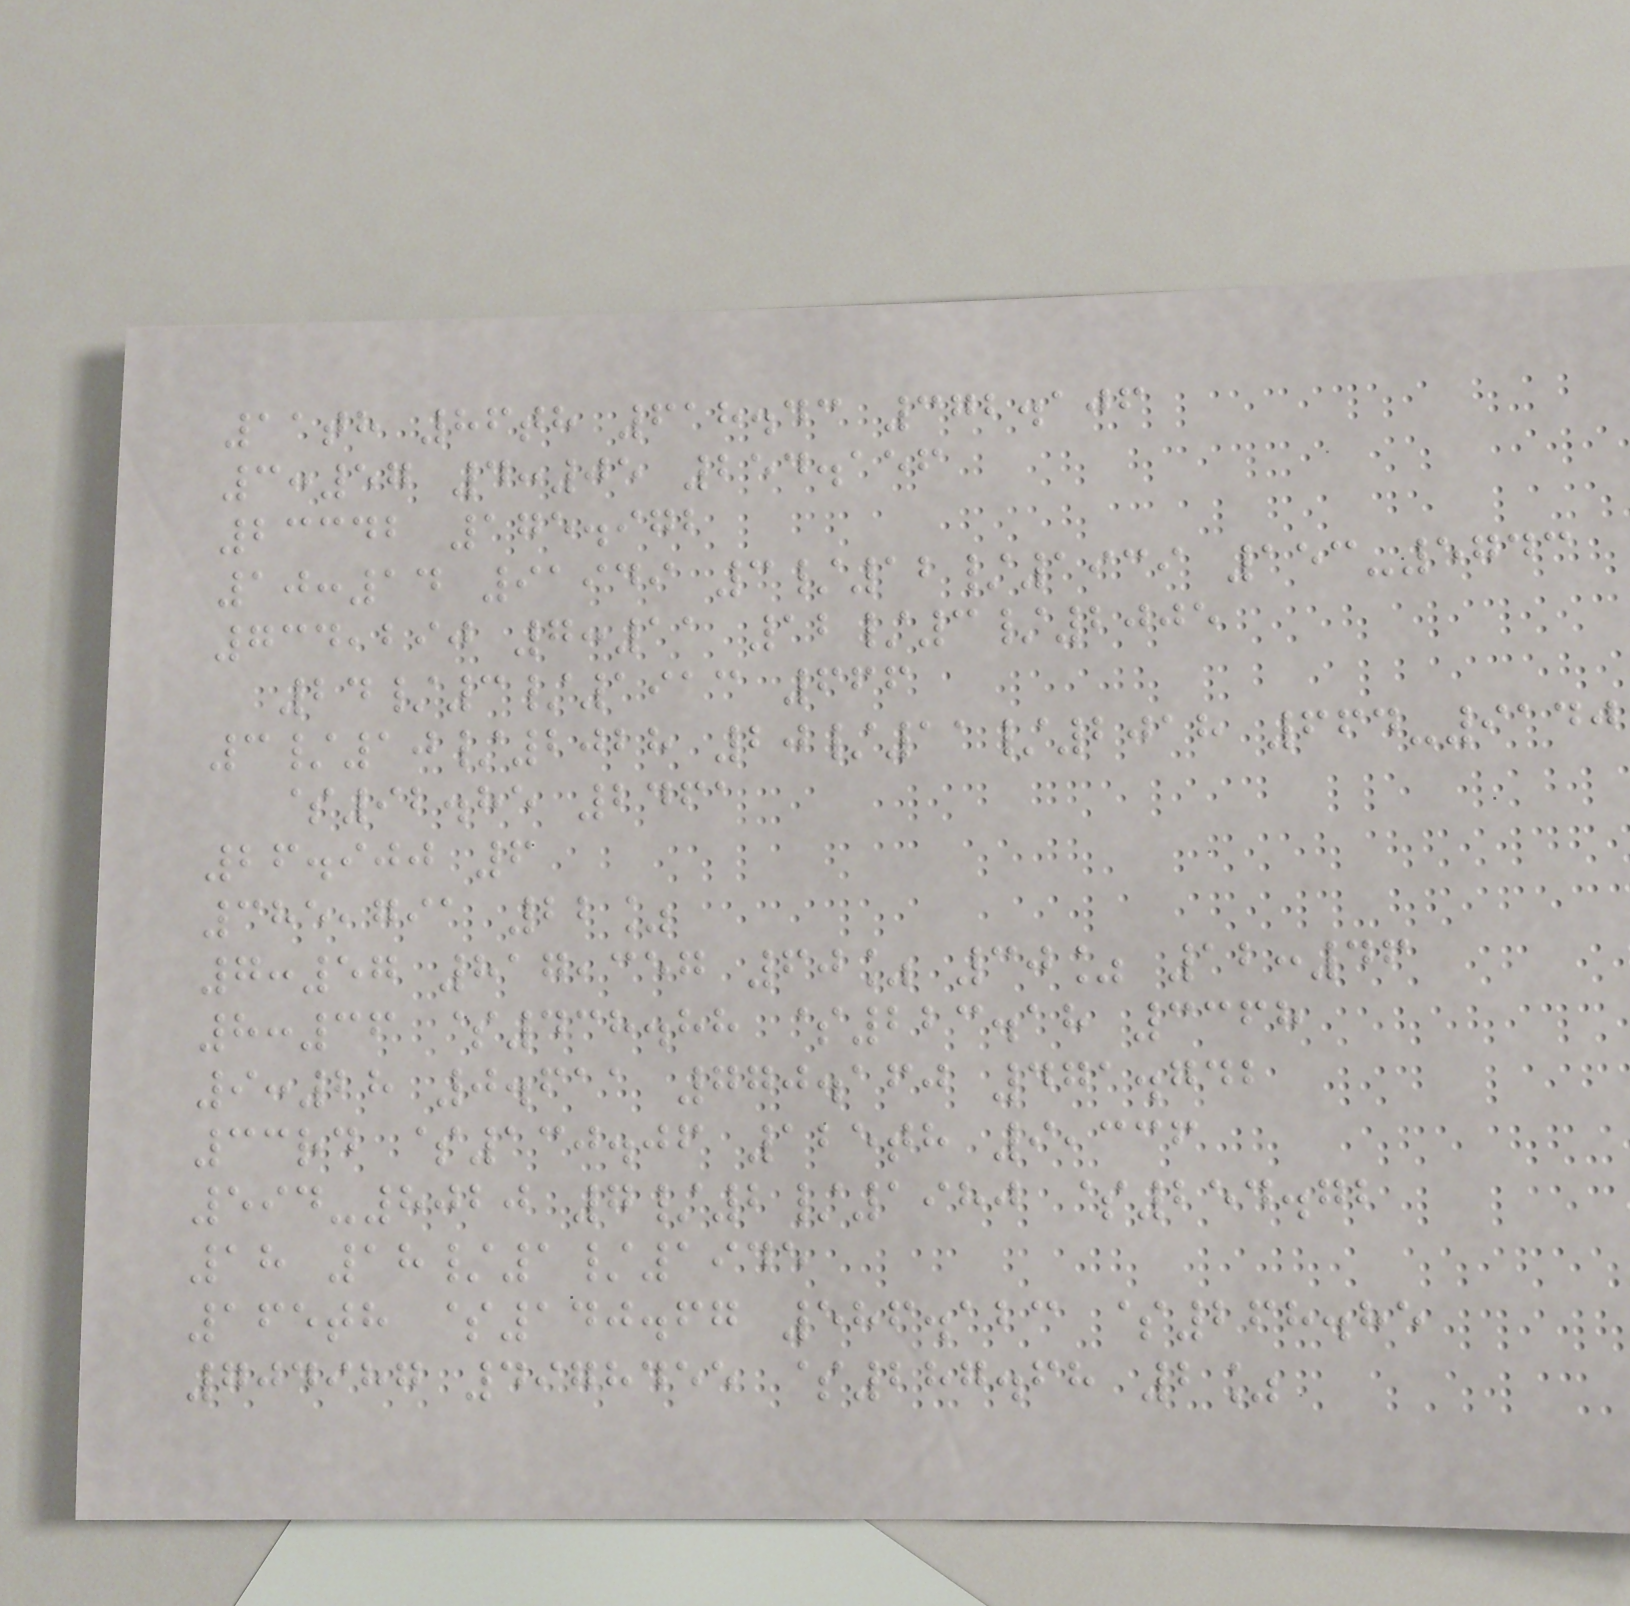11th 86th 618.43 372.106
3:57 4:05 254.156
23342 175.972
10:14 91949 3/12/1939 153-5743
734,290 7:11 12/3/2005
24/3/1913 666
3/10/2028 20/11/2018 664-9140
$92.85 2461
26.900 6
385,791 22%
7:57 817,357 60% 30% 12:46
8:36 $438.88 $223.18 3368
9:28 0.611 770.160 471.742
33rd $130.06 125th 9,336
594-8020 7/2/1980 $254.72
18 18/1/1945
165th $140.67 586.123 $268.85
704987 4978455 $287.68 2%
